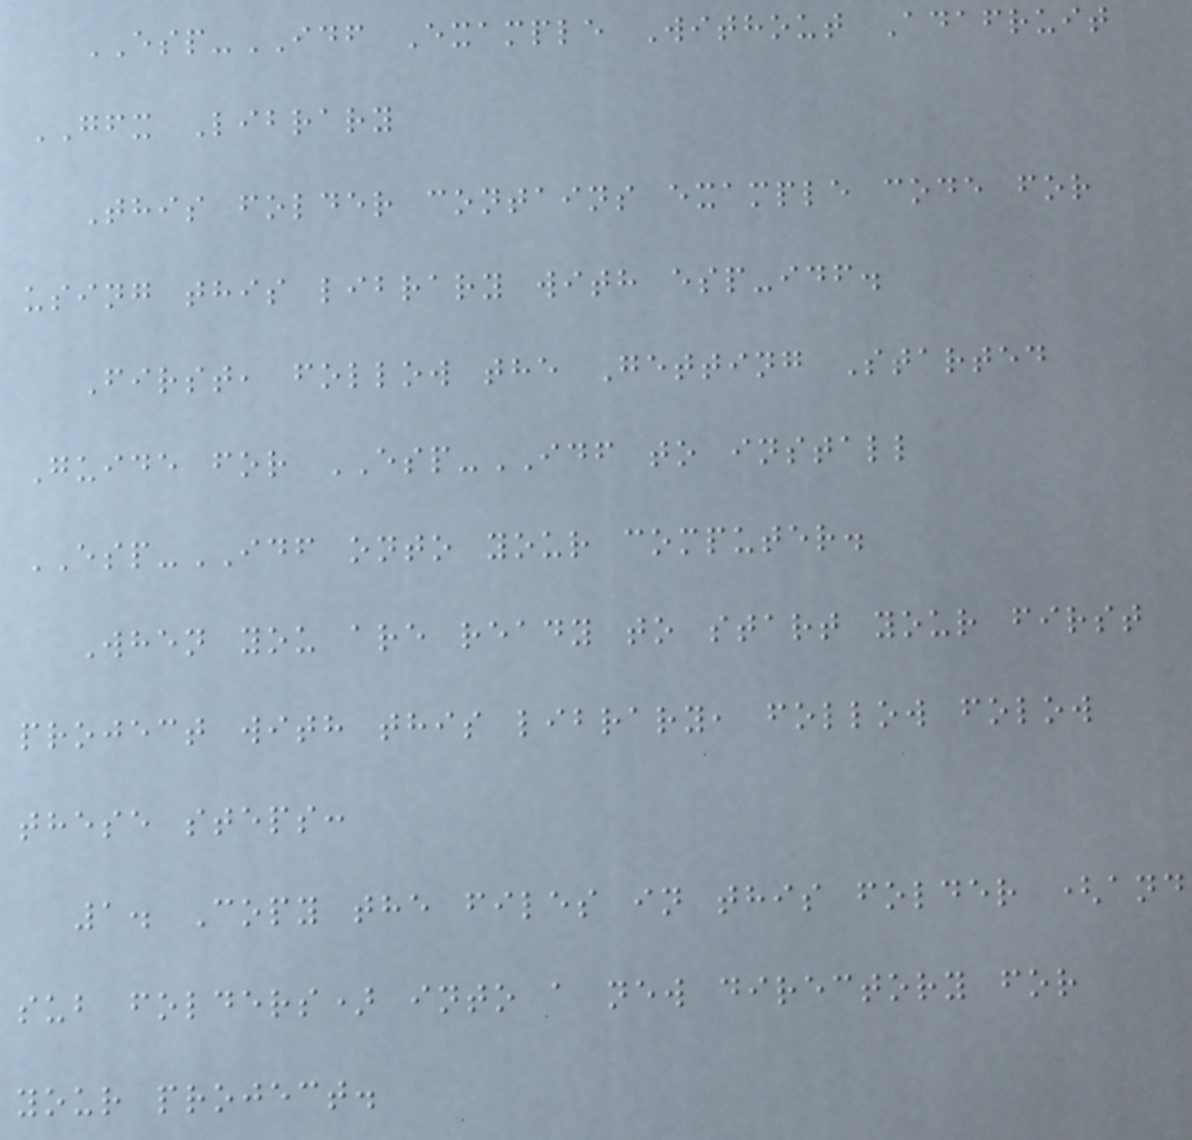ESP-IDF Example Without Adafruit
GFX Library
This folder contains example code for
using this library with esp-idf.
First, follow the Getting Started
Guide for ESP-IDF to install
ESP-IDF onto your computer.
When you are ready to start your first
project with this library, follow folow
these steps:
1. Copy the files in this folder (and
sub folders) into a new directory for
your project.
